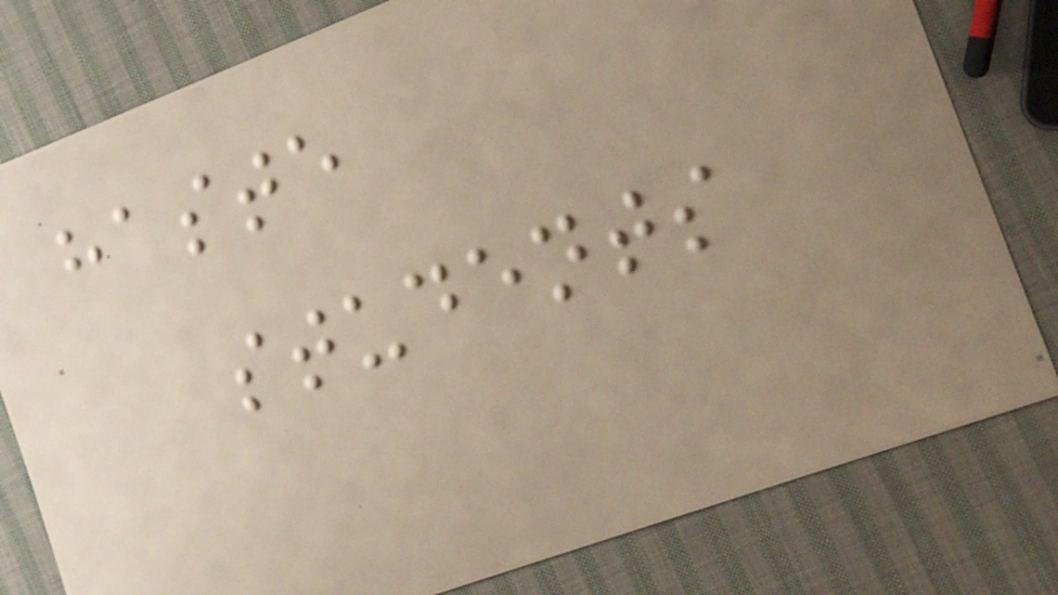haste
students
